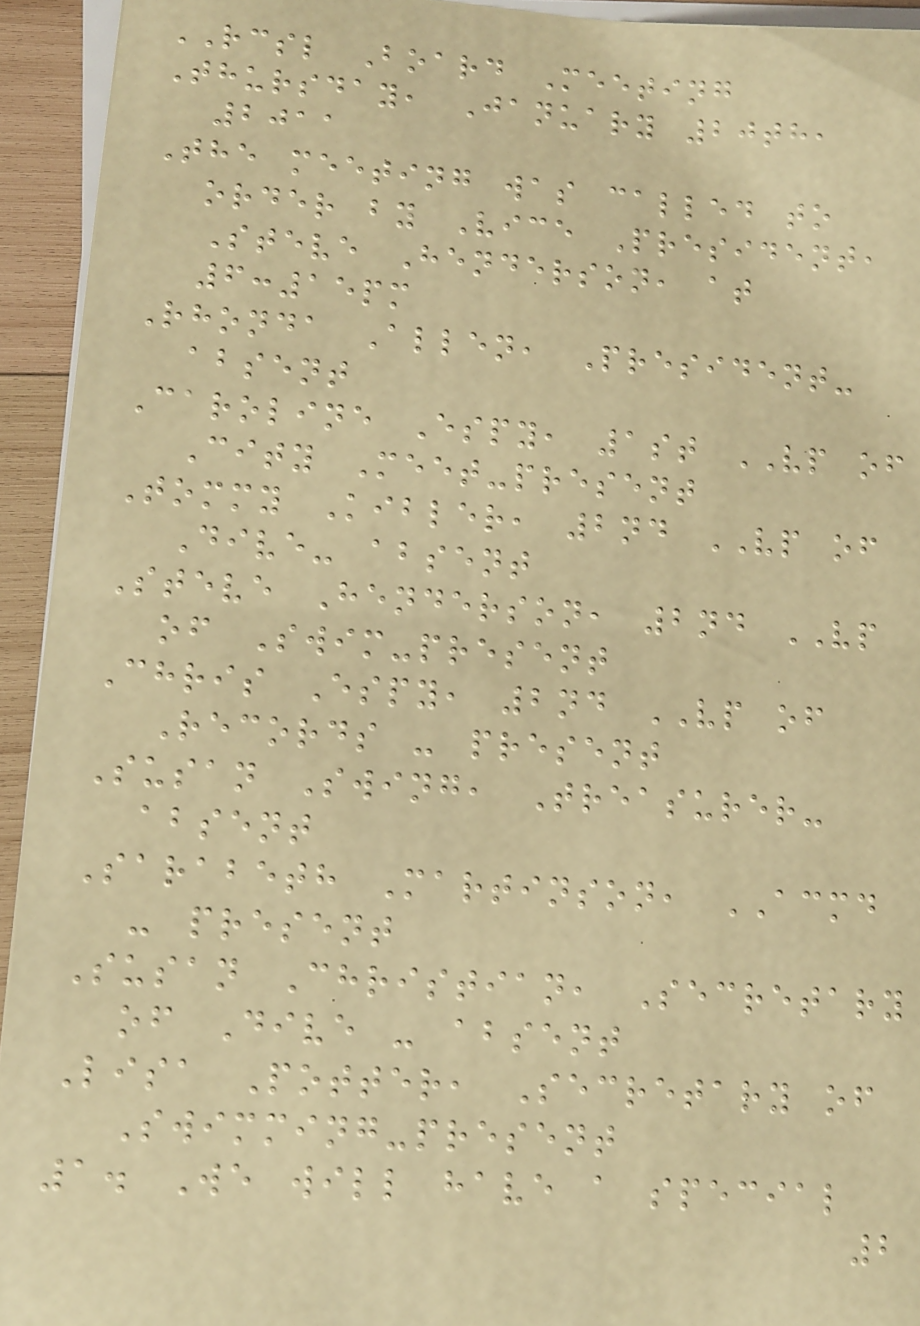RCSL Board Meeting
Thursday, January 20th,
2011
The meeting was called to
order by Vice President,
Steve Henderson, at
6:15pm
Rhonda Allen, President-
absent
Caroline Espy, 1st VP of
City Meet-present
Tommy Kibler, 2nd VP of
Dive- absent
Steve Henderson, 2nd VP
of Swim-present
Chris Espy, 2nd VP of
Records - present
Susan Swing, Treasurer-
absent
Sarabeth Martinson, ACMD
- present
Susan Christian, Secretary
of Dive - absent
Lisa Potter, Secretary of
Swimming-present
1. We will have a special
2
